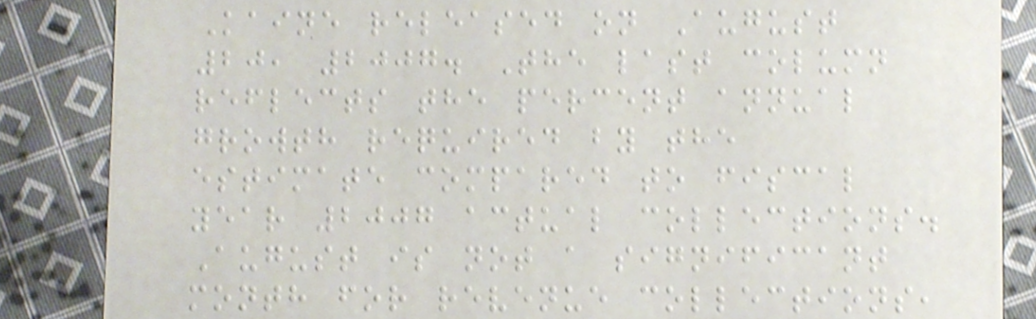Kaine released on August
20, 2007. The last column
reflects the percent annual
growth required by the
estimate compared to fiscal
year 2007 actual collections.
August is not a significant
month for revenue collections,
